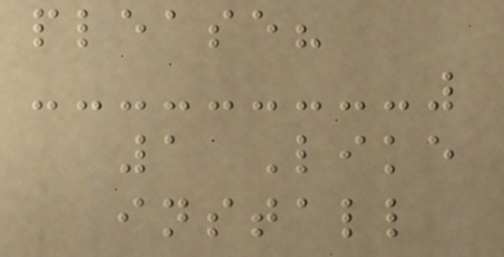please?
1 Like
install
